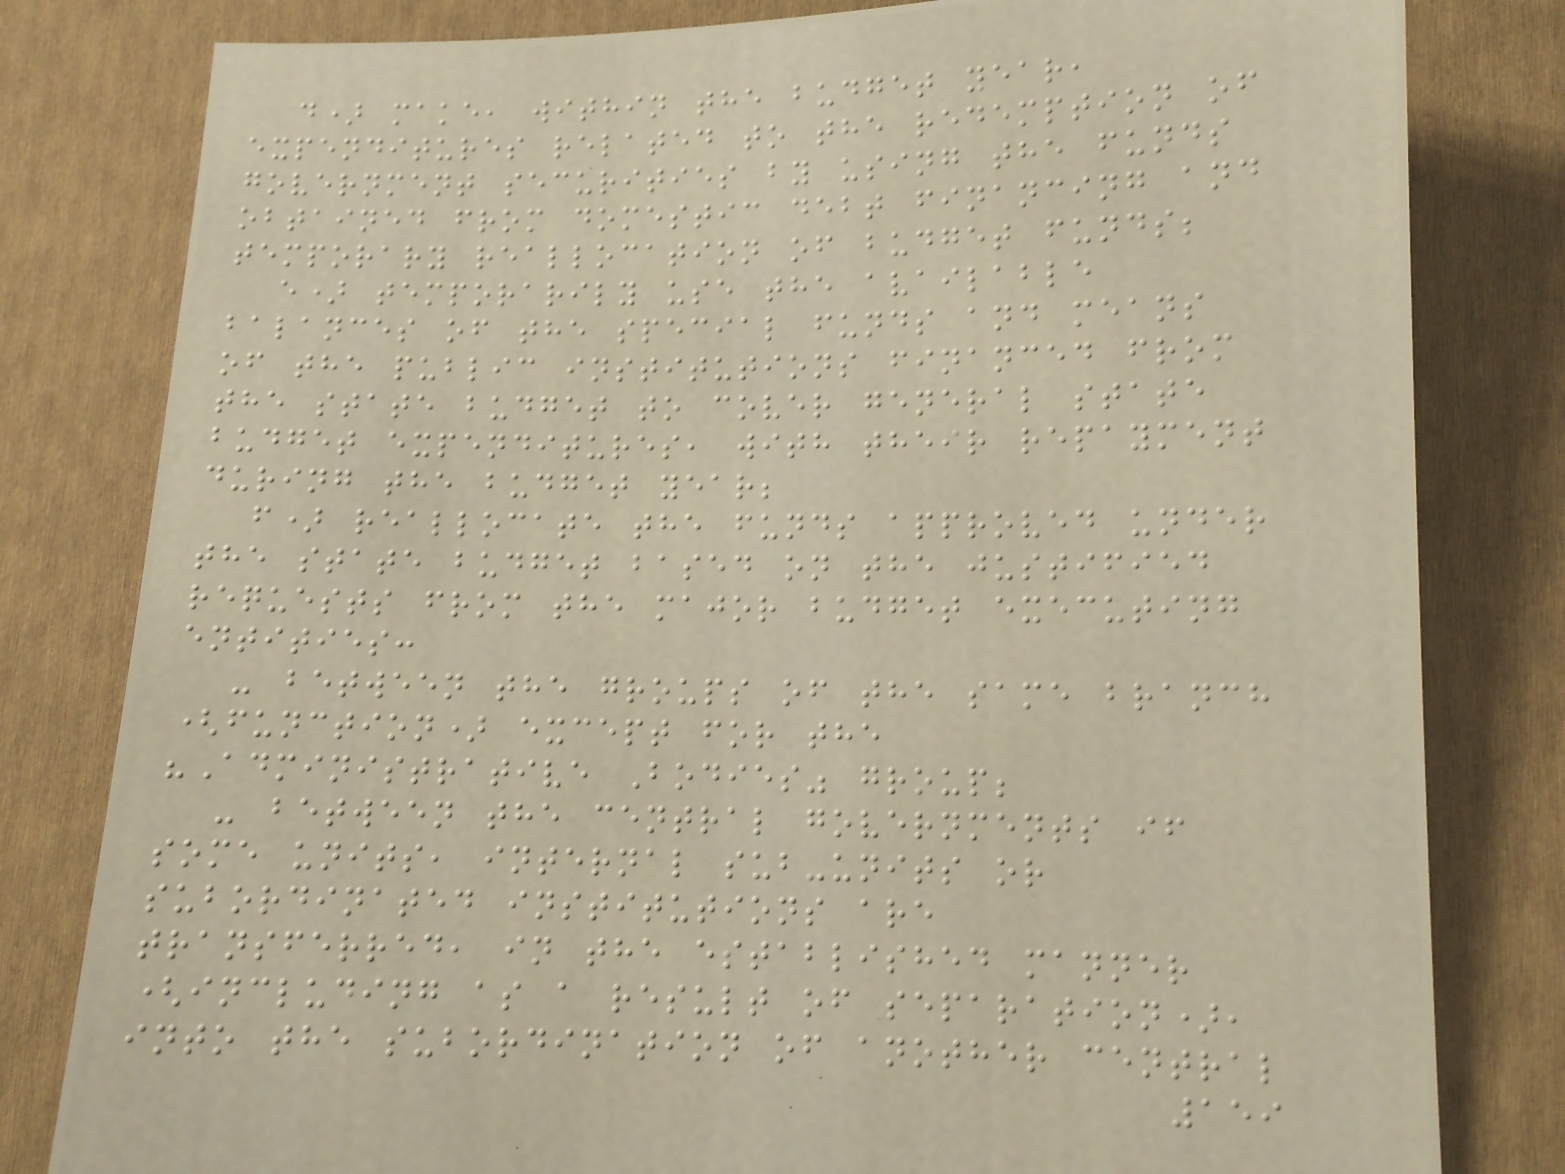d) make, within the budget year,
expenditures related to the redemption of
government securities by using the funds
obtained from domestic debt financing and
temporary reallocation of budget funds;
e) temporarily use the available
balances of the special funds and means
of the public institutions financed from
the state budget to cover general state
budget expenditures, with their repayment
during the budget year;
f) reallocate the funds approved under
the state budget based on the justified
requests from the major budget executing
entities:
- between the groups of the same branch
(function) except for the
"Administrative Bodies" group;
- between the central governments if
some units, internal sub-units or
subordinated institutions are
transferred, in the established manner
(including as a result of separation),
into the subordination of another central
159
